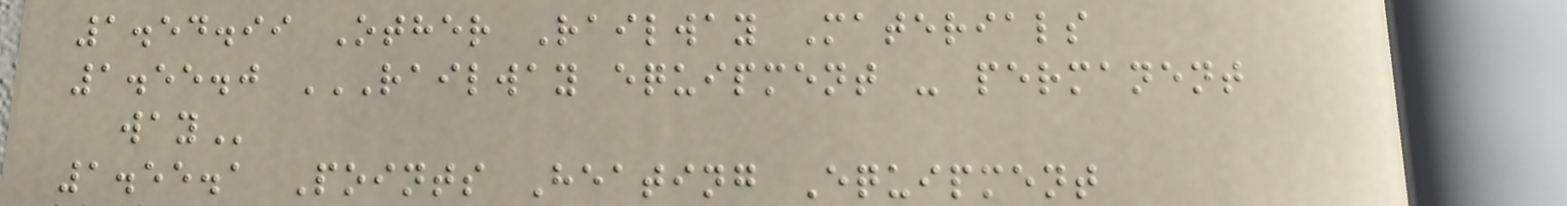1.54.99 Other Railway Materials
1.55.0 RAILWAY EQUIPMENT - PERMANENT
WAY
1.55.1 Points Heating Equipment
